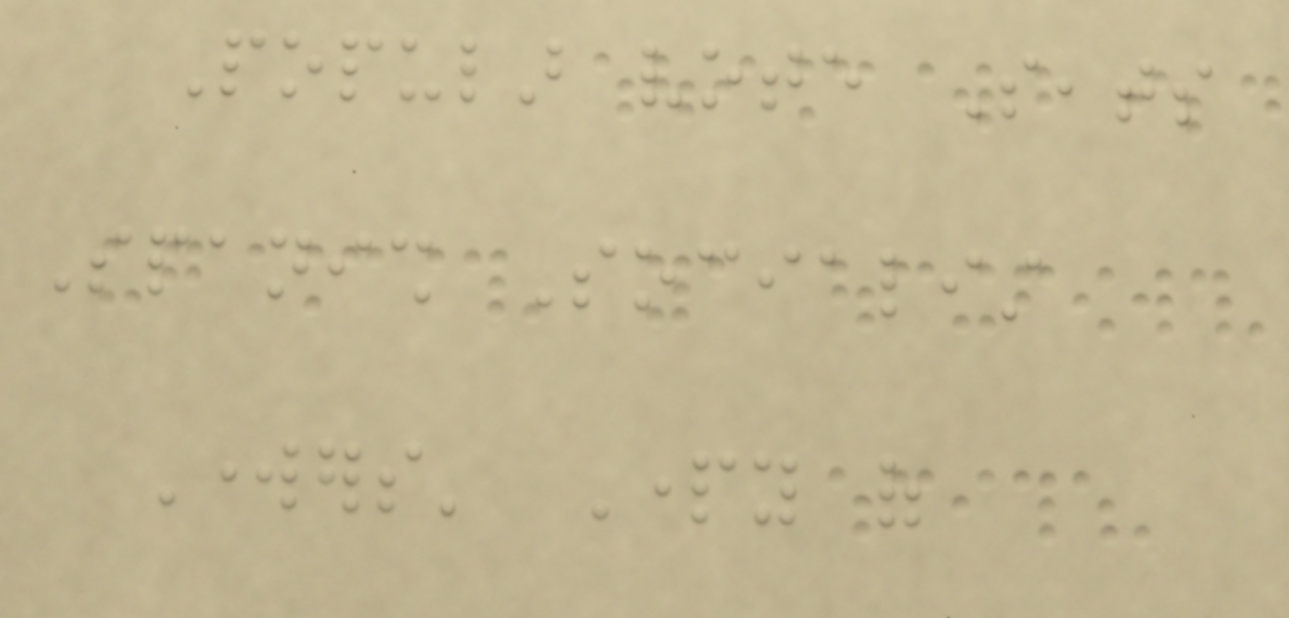Popular vote Seats
Spanish Socialist
Workers' Party of
